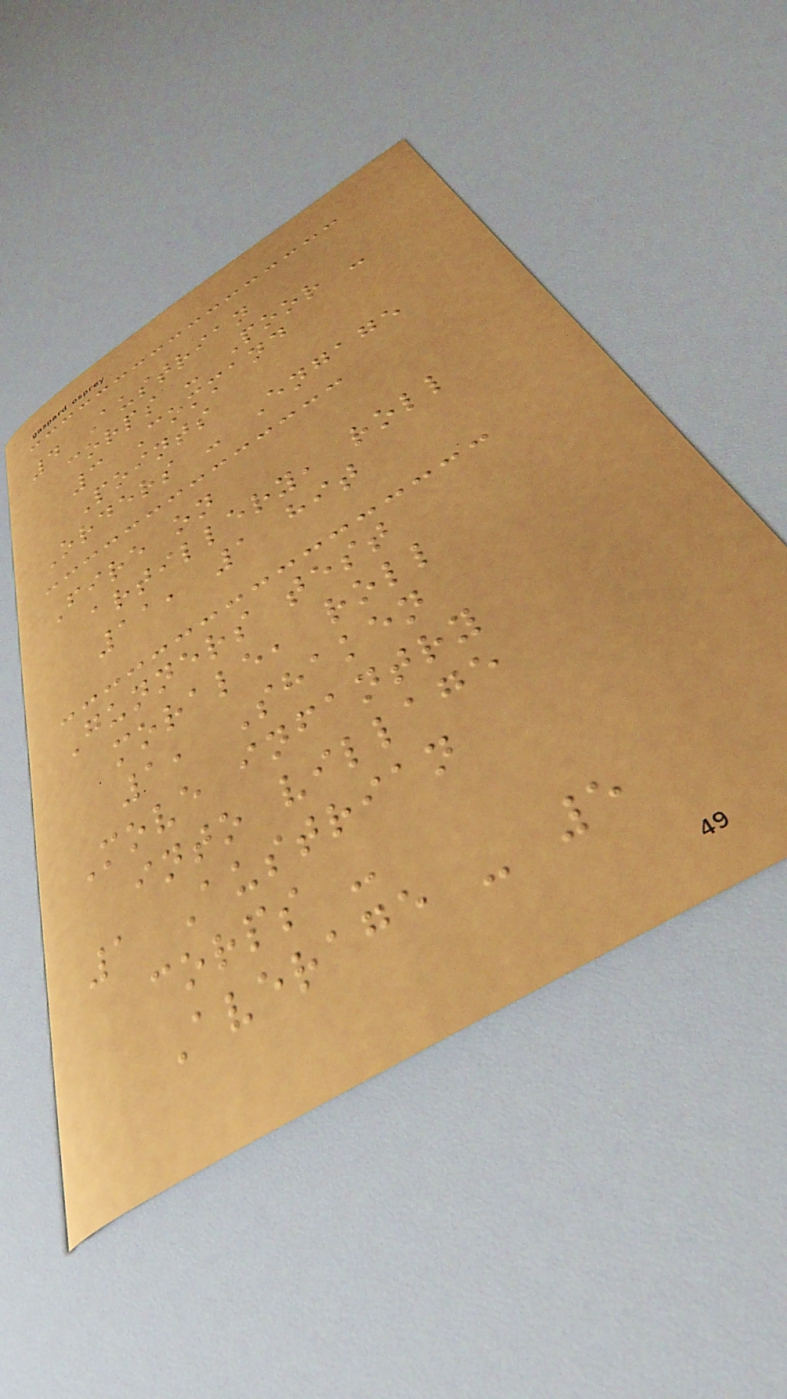4 Austrian
corps - Poor -
3 Command
Points
Orders - Engage
Fire on
artillery, roll
11, 1 hit
Gunners test
morale, roll
1, Shaken
Move infantry
into village
1 Austrian
corps -
Average - 5
